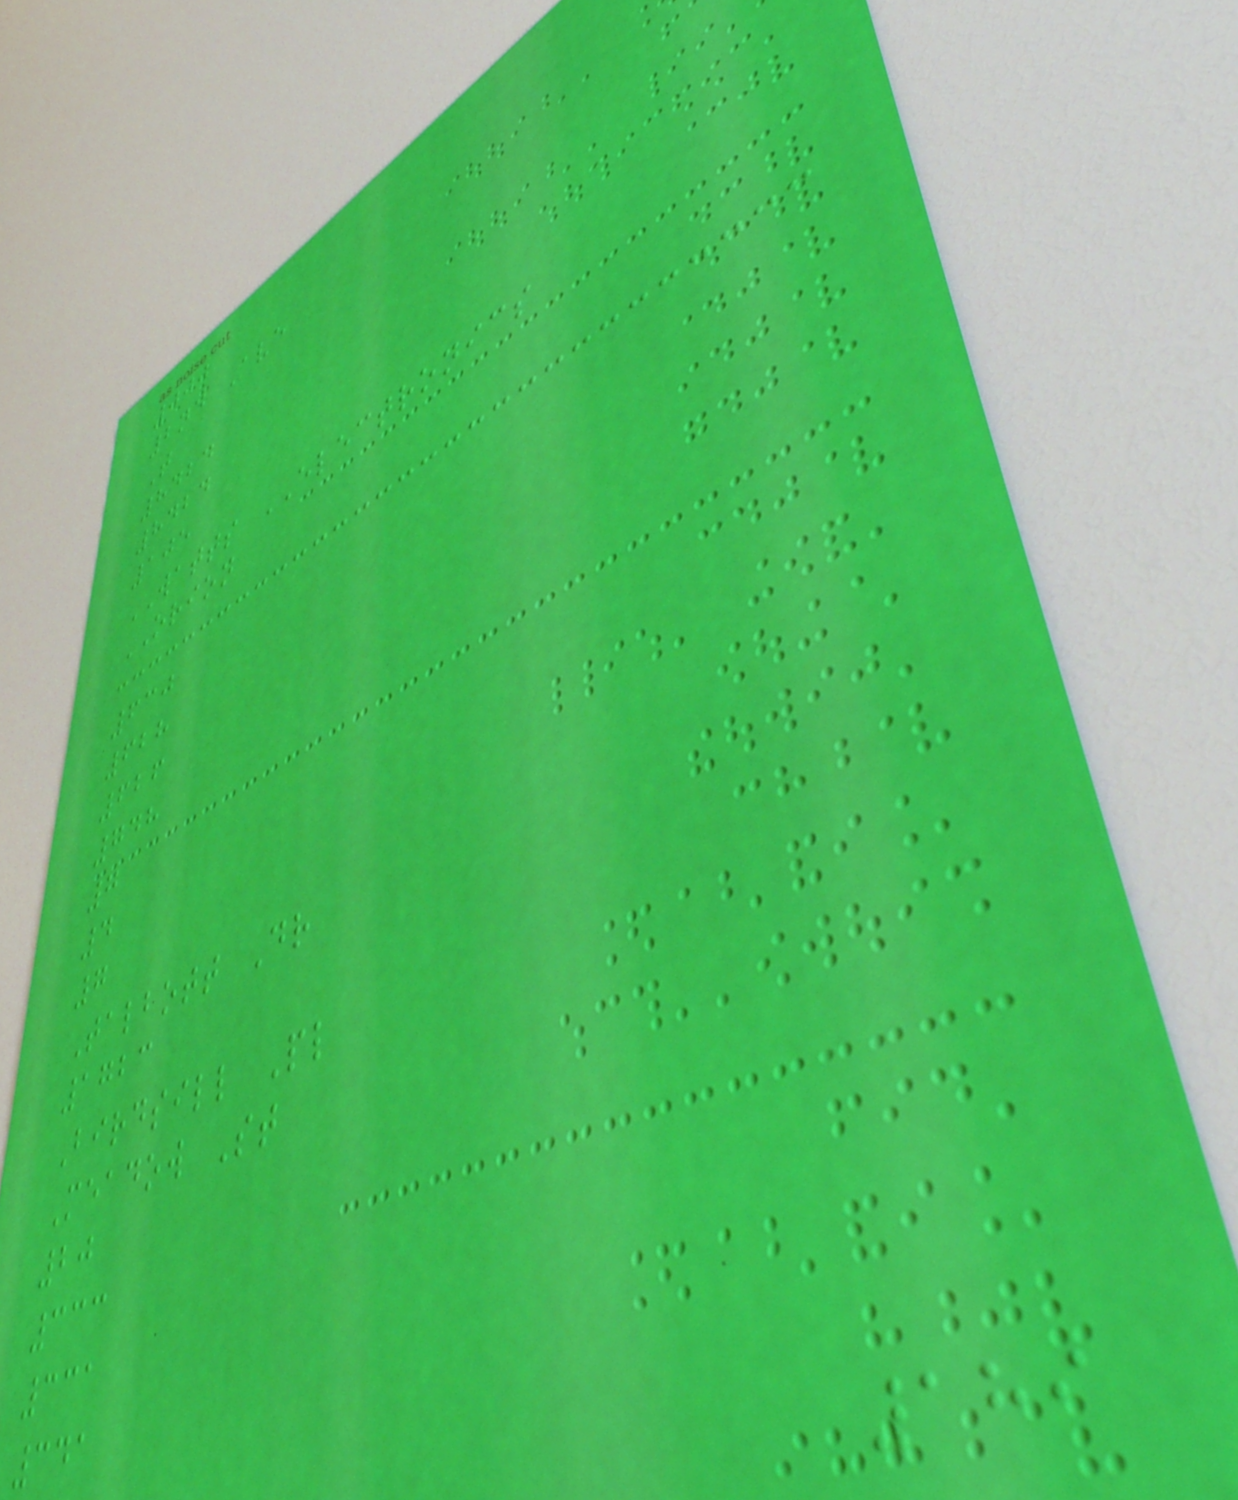000
2nd Ave
T
8424
8424
105
WATTS ELECTRONICS
ORION
630
628
626
748
7
4
7
Talbott Dr
1723
Birdsill Pl
Meadow St
20
333
331
341
189
